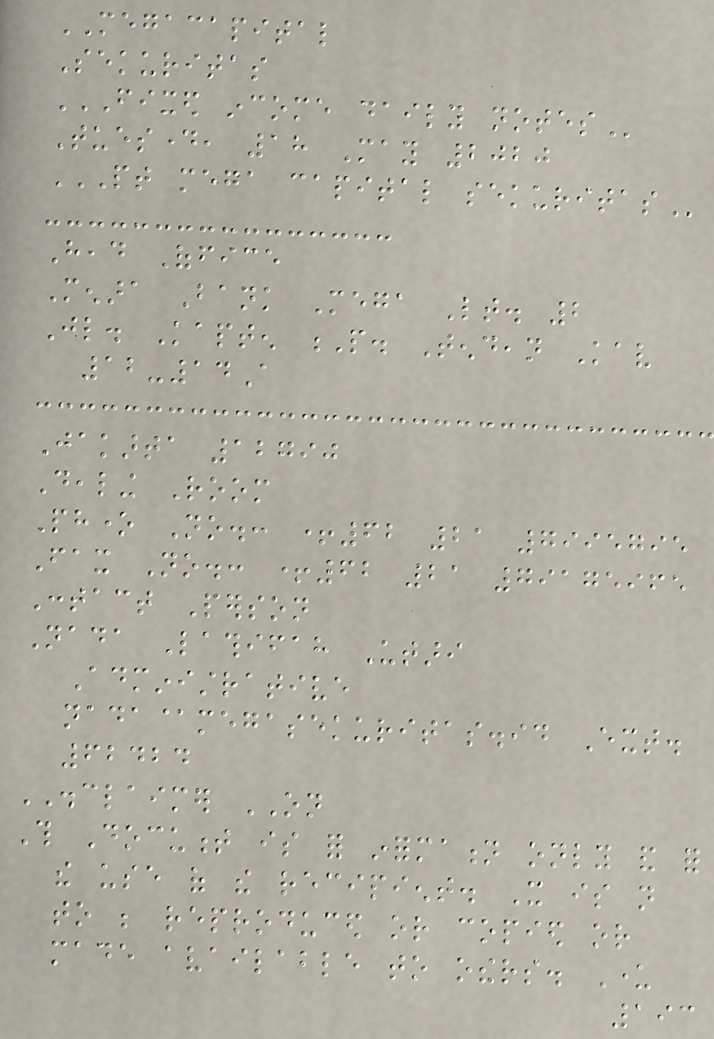MEGACAPITAL
Sekuritas
FIXED INCOME DAILY NOTES
Tuesday, 18 May 2020
PT MEGA CAPITAL SEKURITAS
Head Office
Menara Bank Mega Lt. 2
Jl. Kapten P. Tendean Kav
12-14A
Jakarta 12790
Dealing Room
Phone No.: +62 21 7995795
Fax No.: +62 21 79175965
Contact Person
Nada Lathifah Utari
Administrative
nada@megasekuritas.id Ext.
62424
DISCLAIMER ON
This Document is for information only and for
the use of the recipient. It is not
to be reproduced or copied or
made available to others. Under
193
